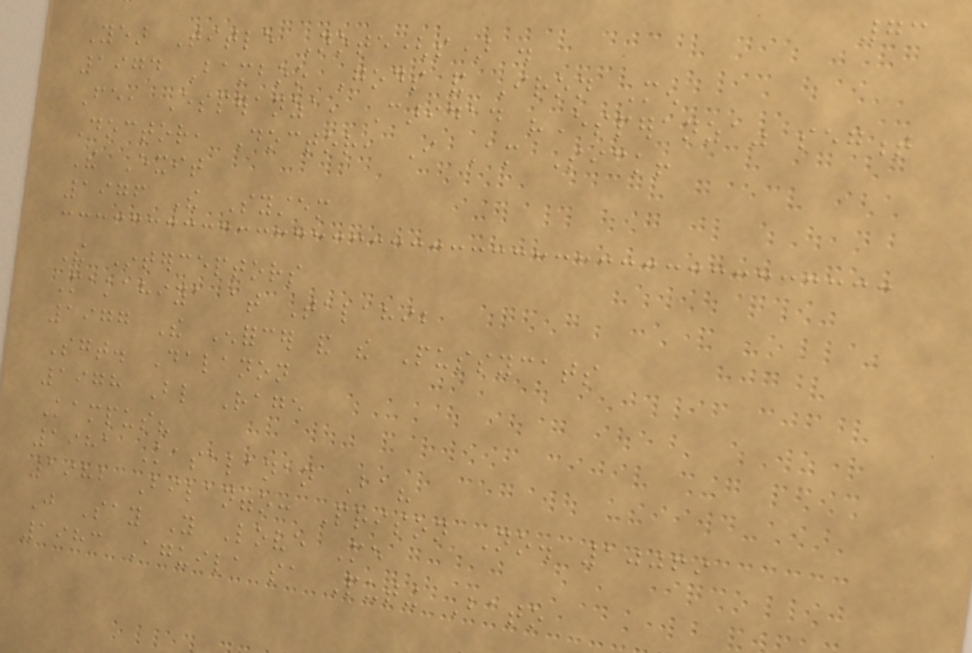73
Year Title Note(s) .
1974 Bamboo Gods and Iron Men
Fe, Esperanza, Caridad "Esperanza" segment
Doctor, Doctor, I Am Sick!
The Exit
1976 The System
The Interceptors
Makahiya at Talahib
1977 The Enforcer and the Pussycats
Sgt. Dalanon
1978 Blind Rage
Kampus?
1981 Kasalanan Ba?
1982 Bilanggo: Prison No. 10069
Just Say You Love Me
1983 Aguila sa Puting Bato
